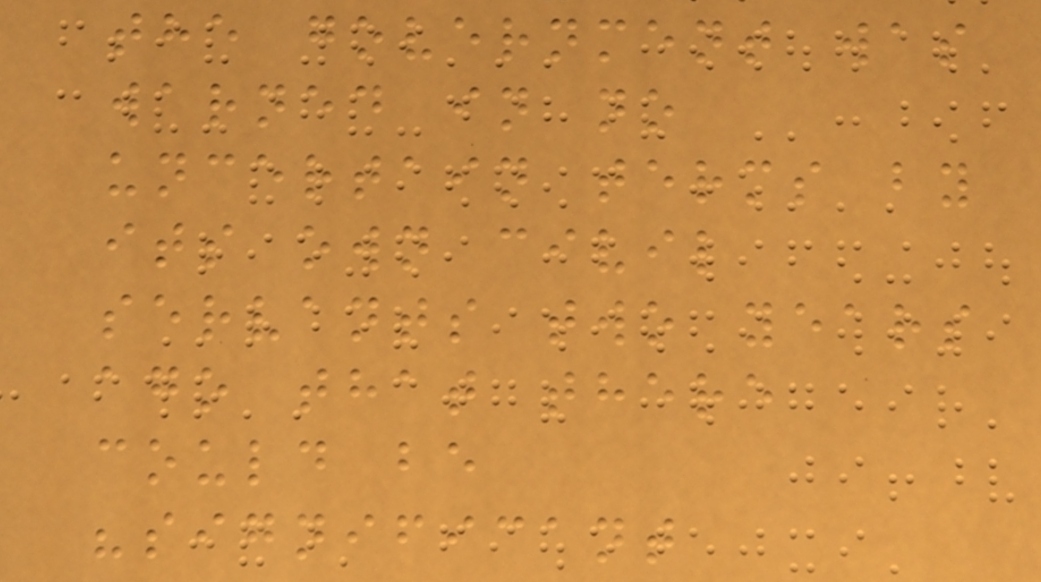the government was
warned in no
uncertain terms by
its own civil
servants two years
ago that there
could be
"significant
